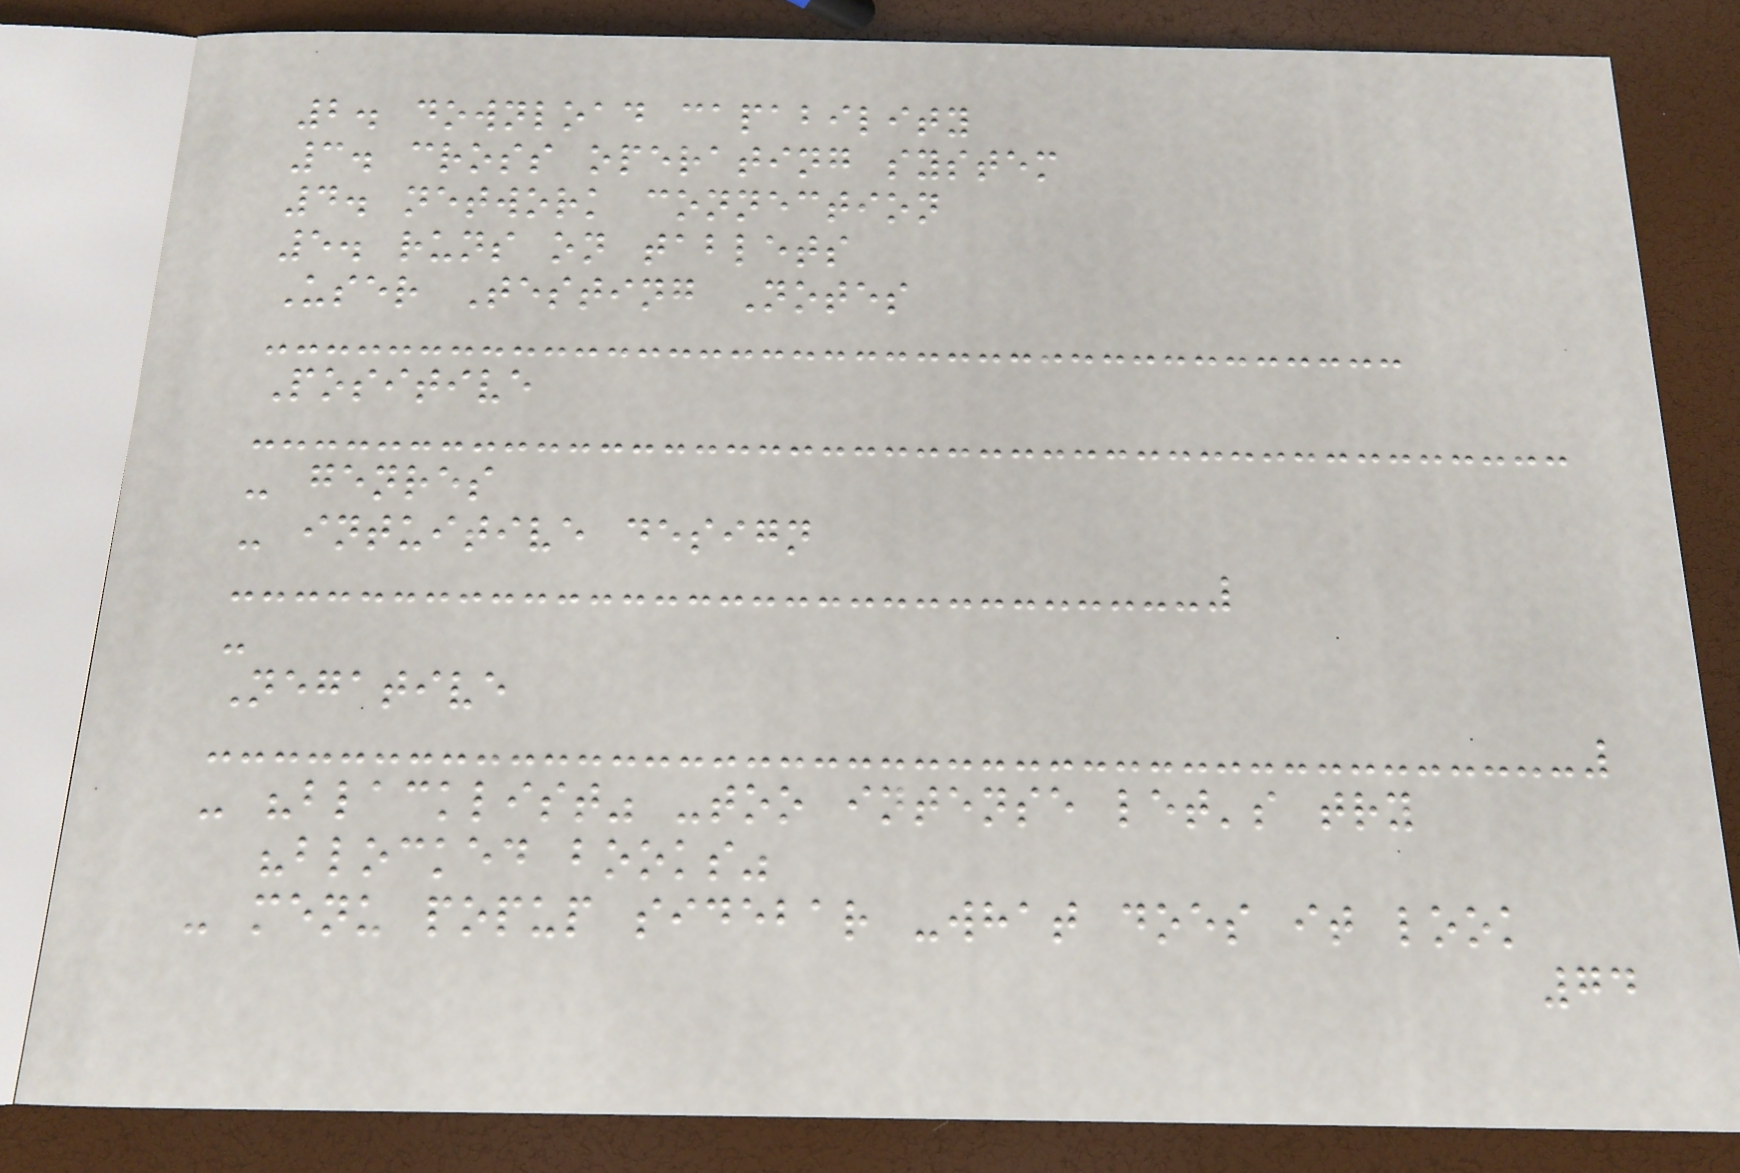2. download capability
3. cross operating system
4. network connection
5. runs on tablets
User Testing Notes
Positive
- genres
- intuitive design
-
Negative
- "blacklist" -too intense let's try
"blocked books"
- menu popup sidebar -what does it look
74
